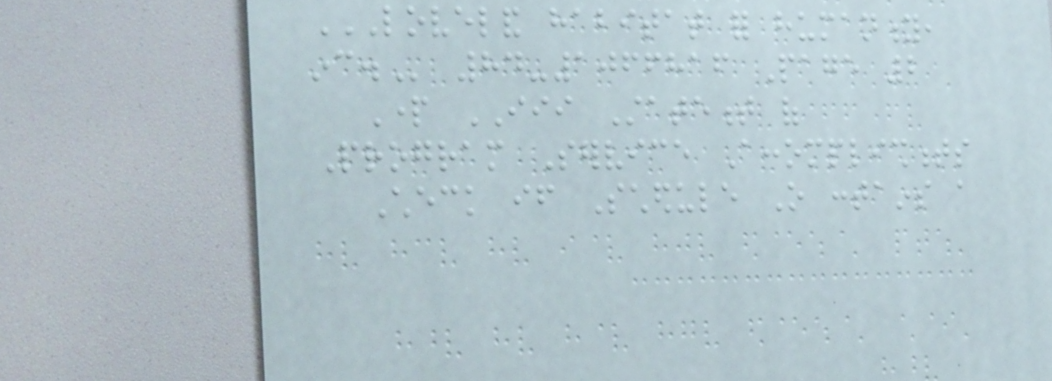LOVELAND HABITAT FOR HUMANITY,
INC. 84-1066816 Page 2
Part III Statement of
Program Service Accomplishments
Check if Schedule O contains a
